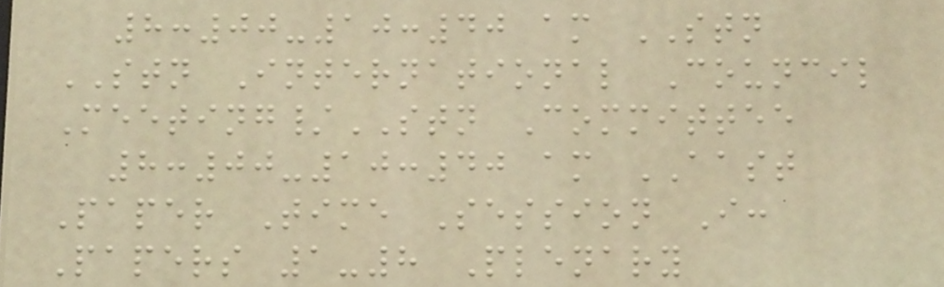8:00-10:40 am STN
STN International Council
Meeting/STN Committee
8:00-10:40 am AAST
Paper Time Session I:
Papers 1-8 Plenary
